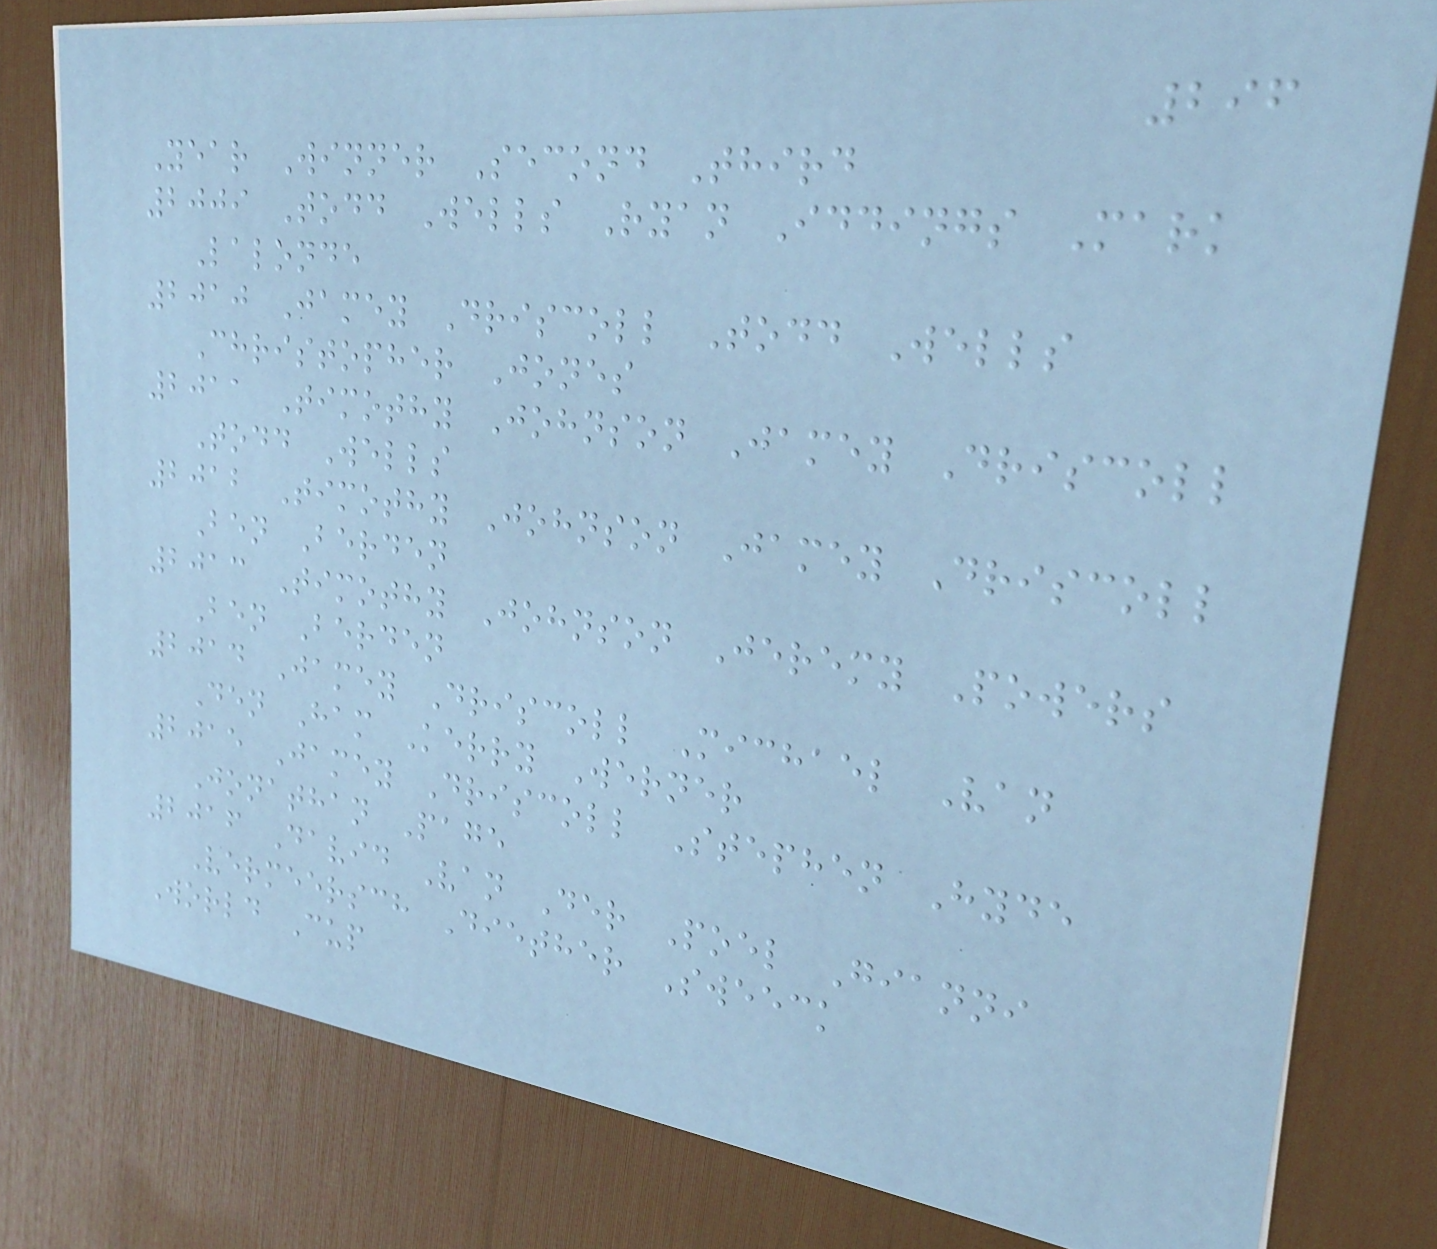296
Year Winner Second Third
2009 Todd Wells Ryan Iddings Mark
Lalonde
2010 Jamey Driscoll Todd Wells
Christopher Jones
2011 Timothy Johnson Jamey Driscoll
Todd Wells
2012 Timothy Johnson Jamey Driscoll
Ben Berden
2013 Timothy Johnson Jeremy Powers
Ben Berden
2014 Jamey Driscoll Michael Van
Den Ham Kerry Werner
2015 Jamey Driscoll Stephen Hyde
Jonathan Page
2016 David Van Der Poel Gianni
Vermeersch Diether Sweeck
World Cup
